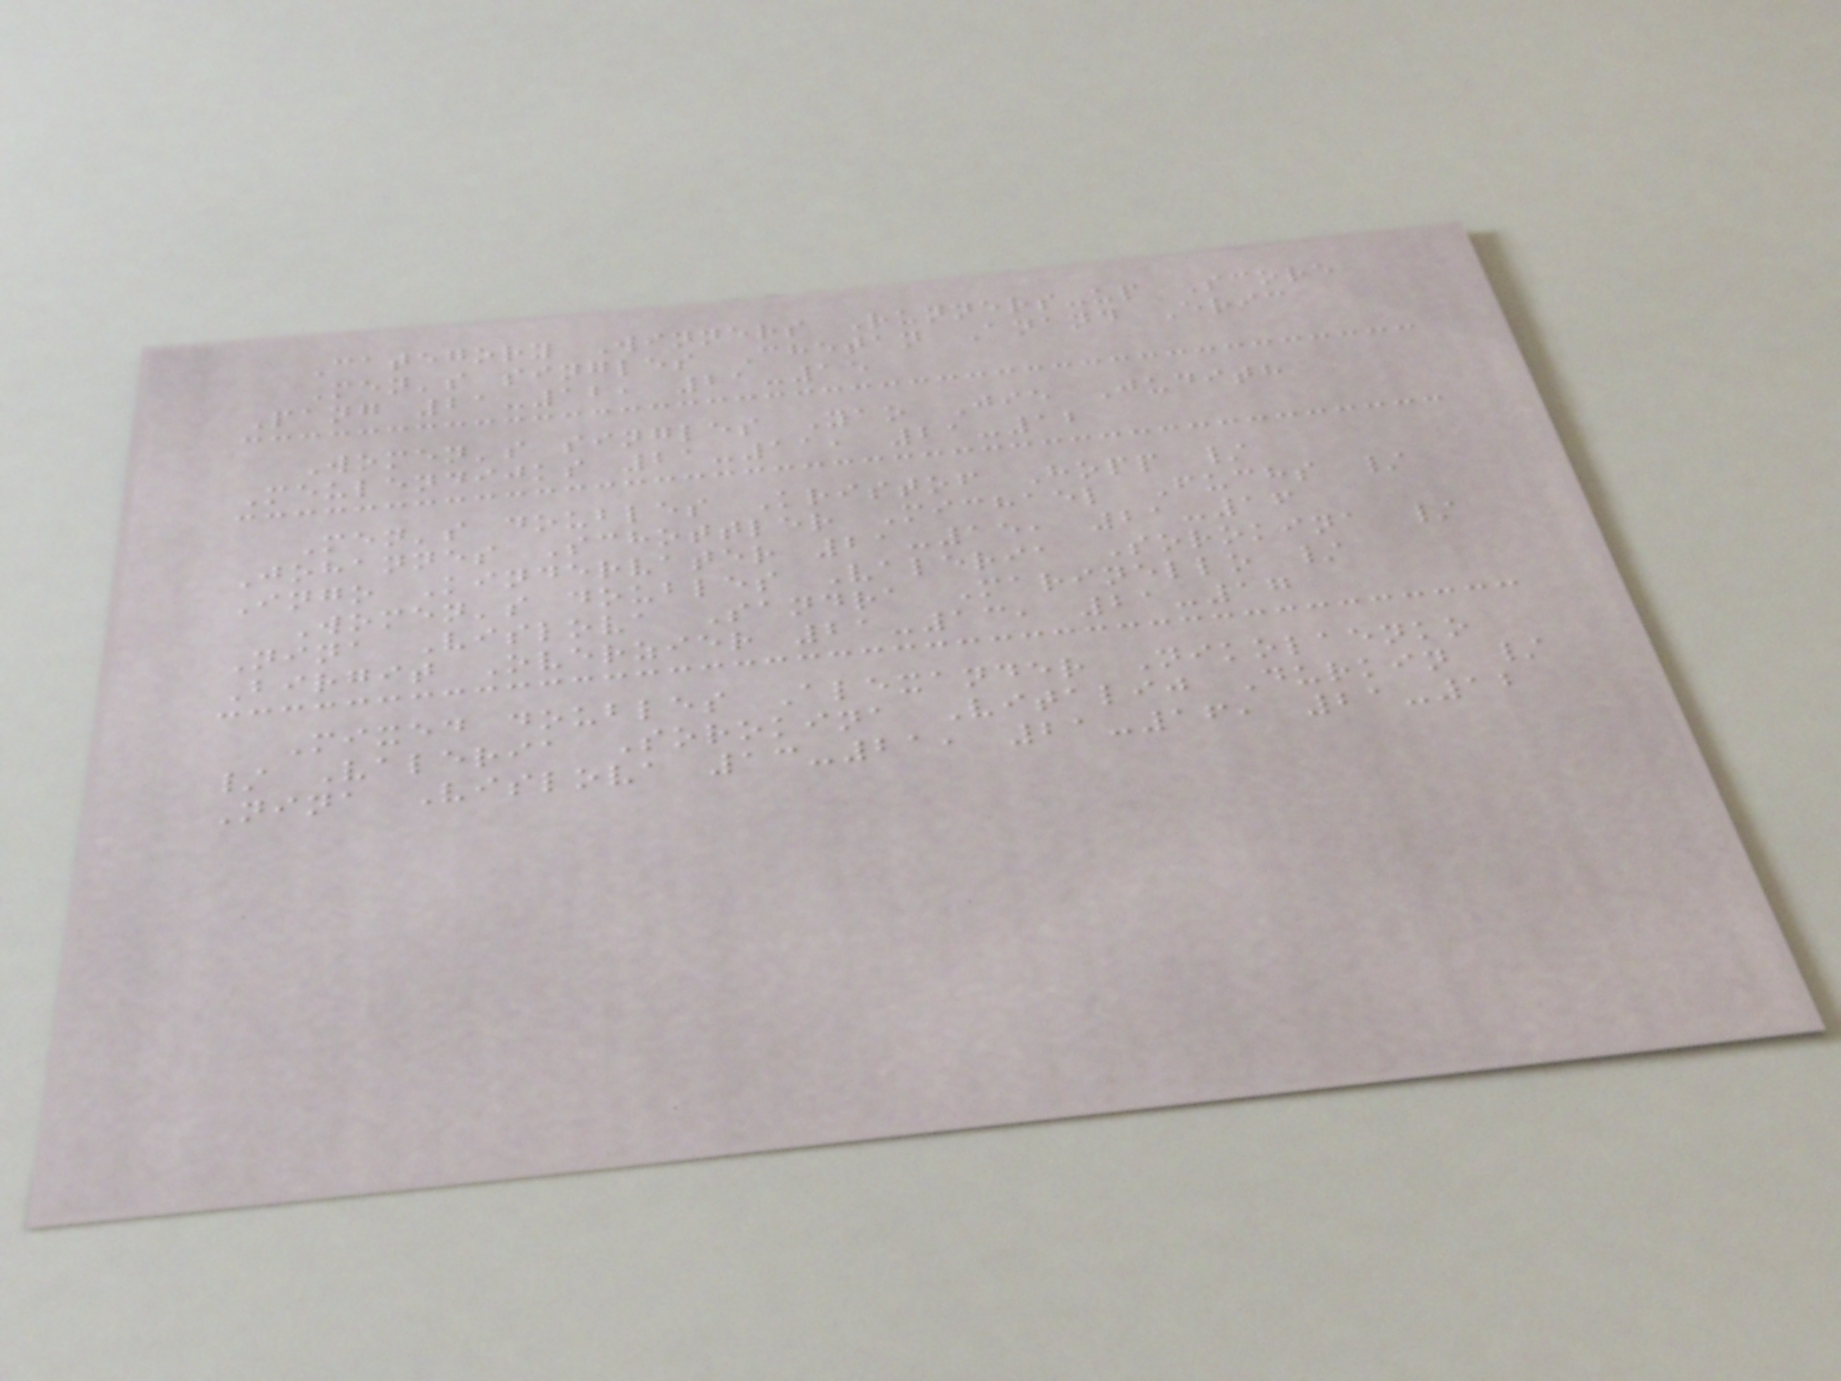Category Winners Runners-up Score
Men's singles Chetan Anand Eric
Pang 21-12, 21-15
Women's singles Yao Jie Judith
Meulendijks 21-11, 21-12
Men's doubles Kristof Hopp /
Johannes Schottler Michael Fuchs /
Ingo Kindervater 21-15, 21-16
Women's doubles Valeria Sorokina /
Nina Vislova Sandra Marinello /
Birgit Overzier 21-13, 21-17
Mixed doubles Alexander Nikolaenko
/ Valeria Sorokina Vitalij Durkin /
Nina Vislova 13-21, 21-16, 21-12
